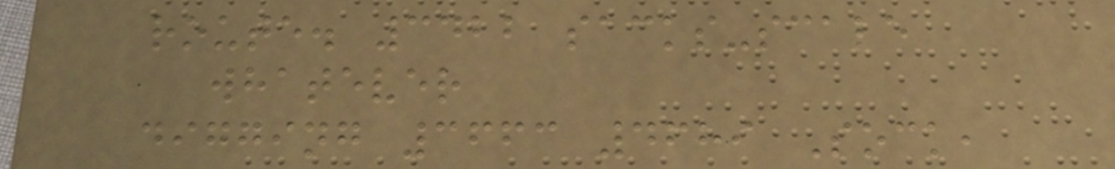route. 3422 sacks-scale
whatever
digging 3663 4689 Sock,
